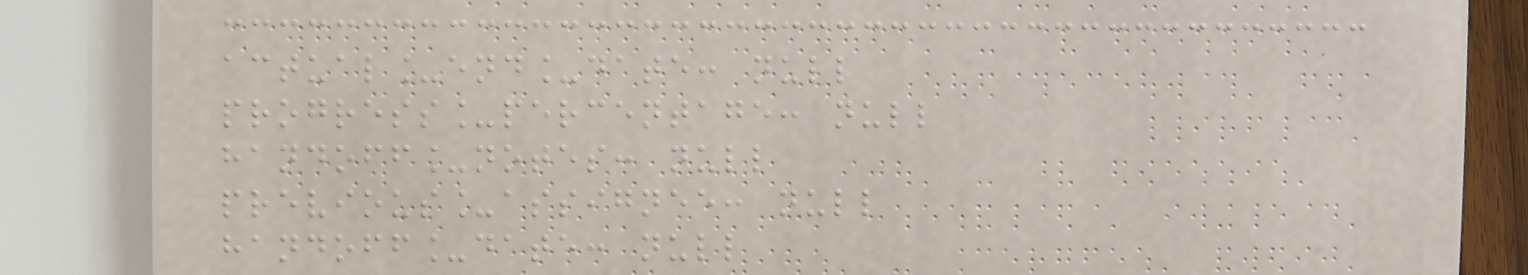actual_end_date: null
progress_percentage: null
handoff_notes: null
previous_assignee: null
handoff_date: null
